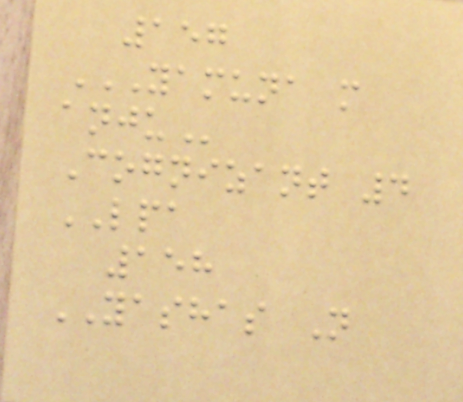157
YAMUNA M
ANJU
Cognizant 4
LPA
158
YASHAS N
